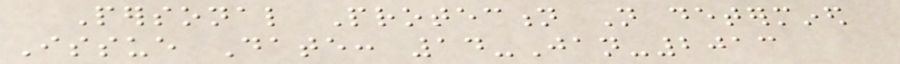Personal Protection Not determined
Issue Date: 14-Jan-2013
